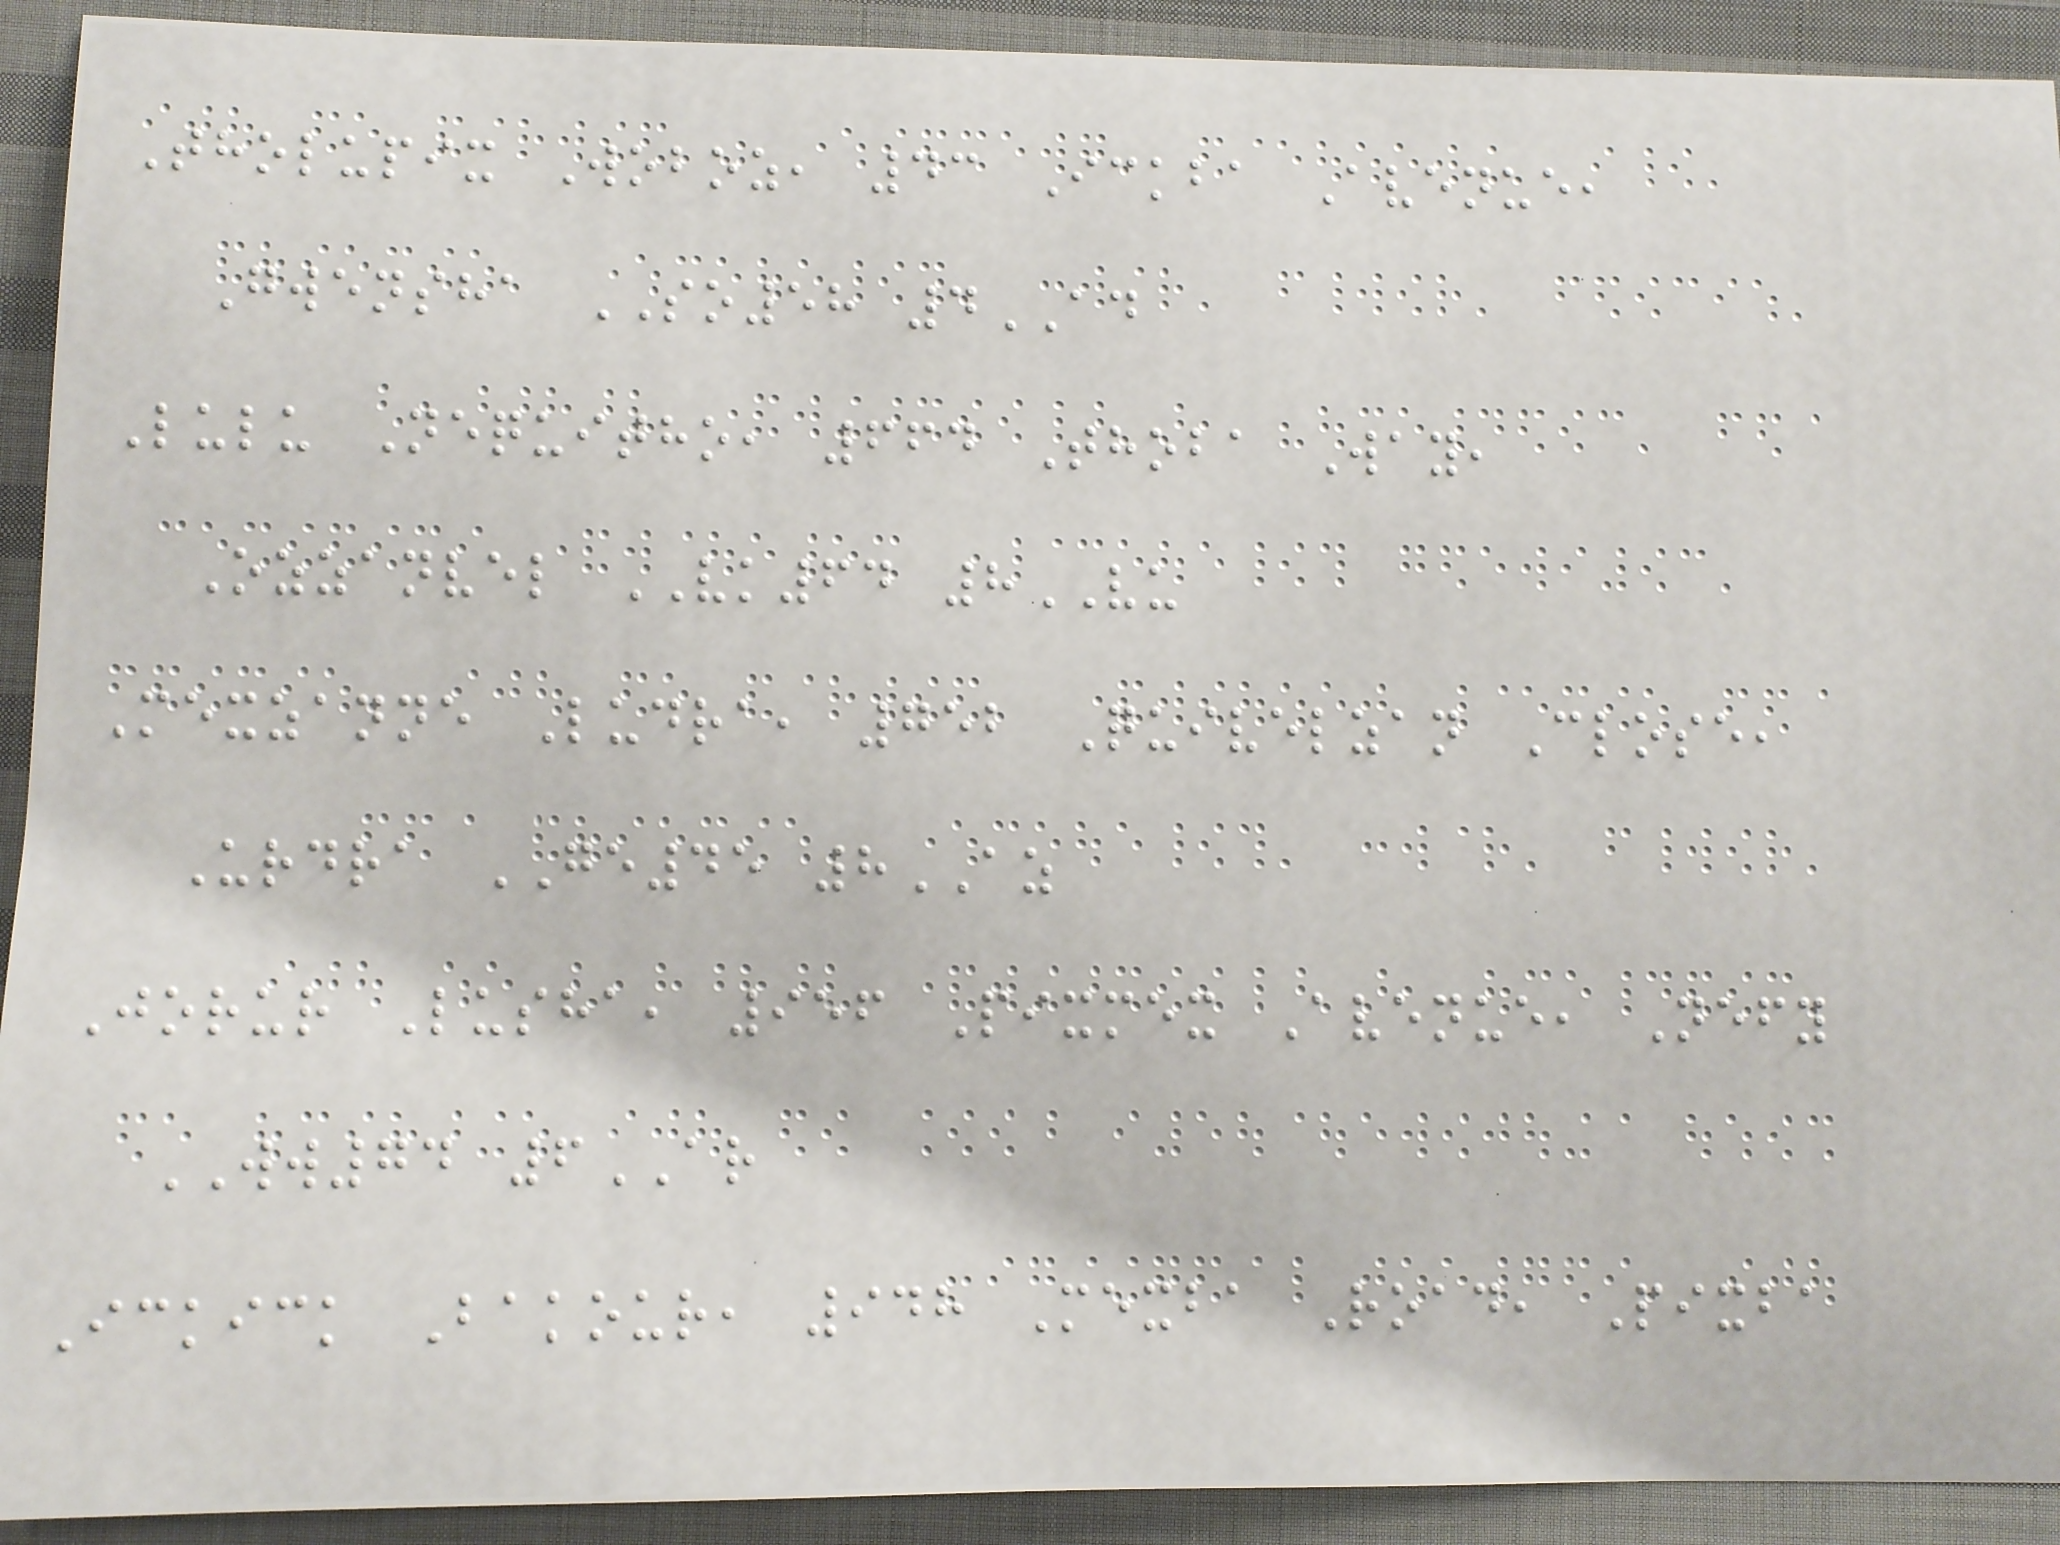Tholupix Woboz, 43 Ickba Avenue,
Gwensha SO58 4AD
Lulu Nequitho, 664 Thoba Way,
Ozzanvel VK64 8VU
Mexzanne Ludra, 752 Quivelzan Close,
Urdra GE45 8AZ
Jorur Lusha, 956 Pixmex Avenue, Nefy
WW74 6AR
Ickick Bakour, 948 Mexba Road, Pixba
